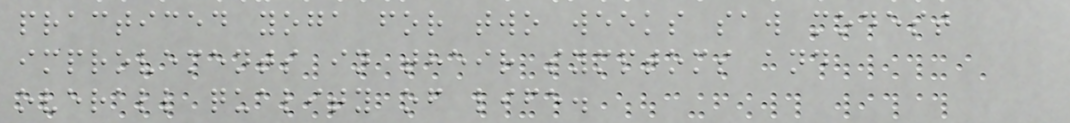practiced yoga for two weeks saw modest
improvements in their symptoms and
overall quality of life.
